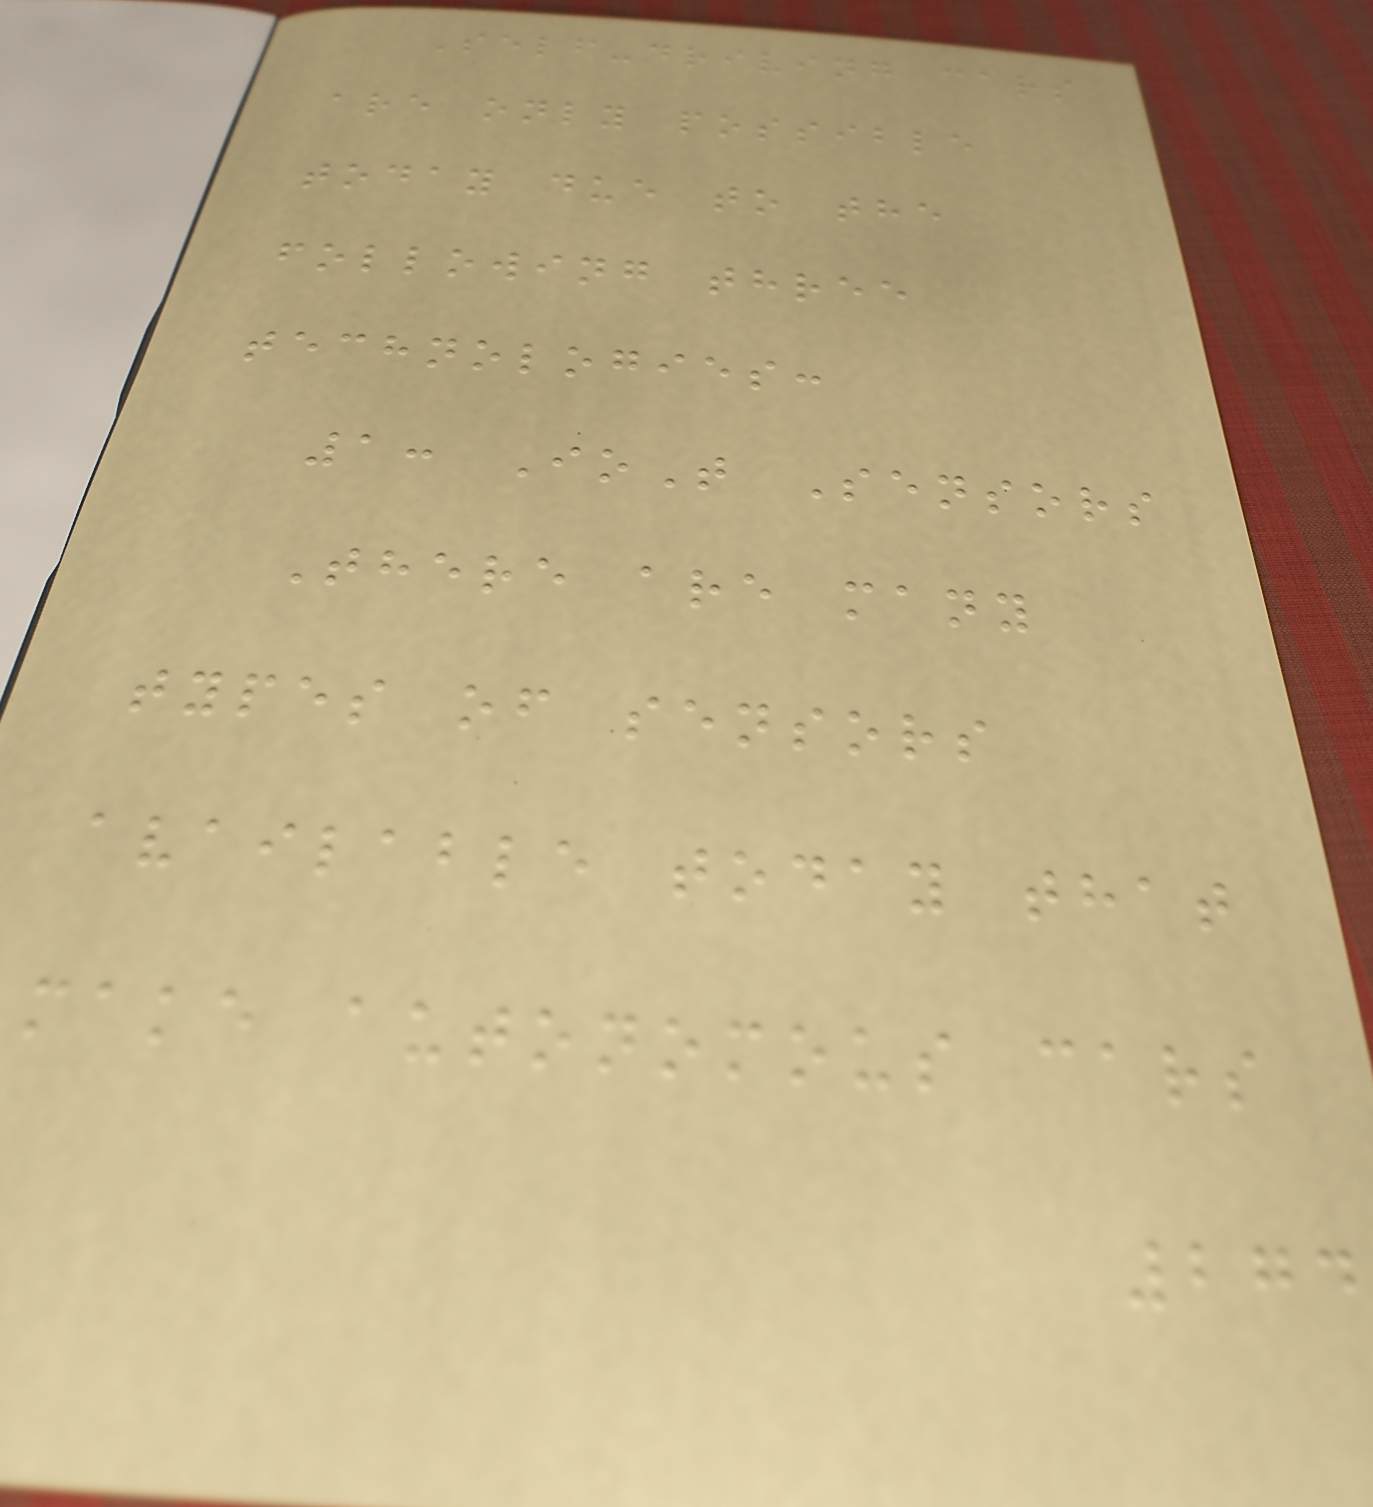Self-driving cars
are only possible
today due to the
following three
technologies:
1: IoT Sensors
There are many
types of sensors
available today that
make autonomous cars
274
